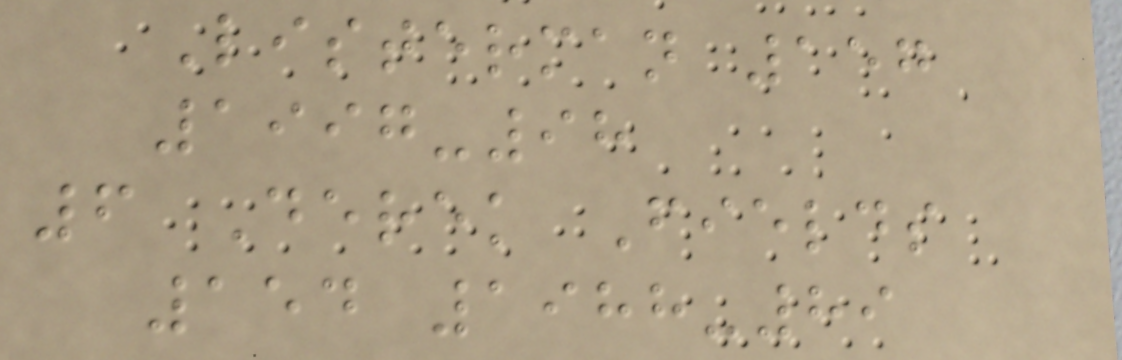Listerman 157
1997-98
6 Derek Fields
154 1988-89
